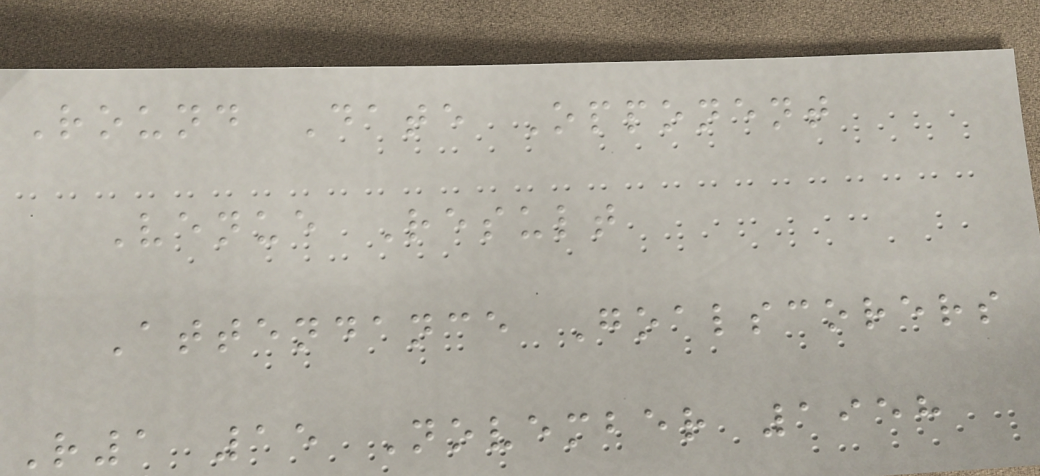Round Date Opponent
Venue Result
Attendance Goalscorers
R1 15 November 1958
